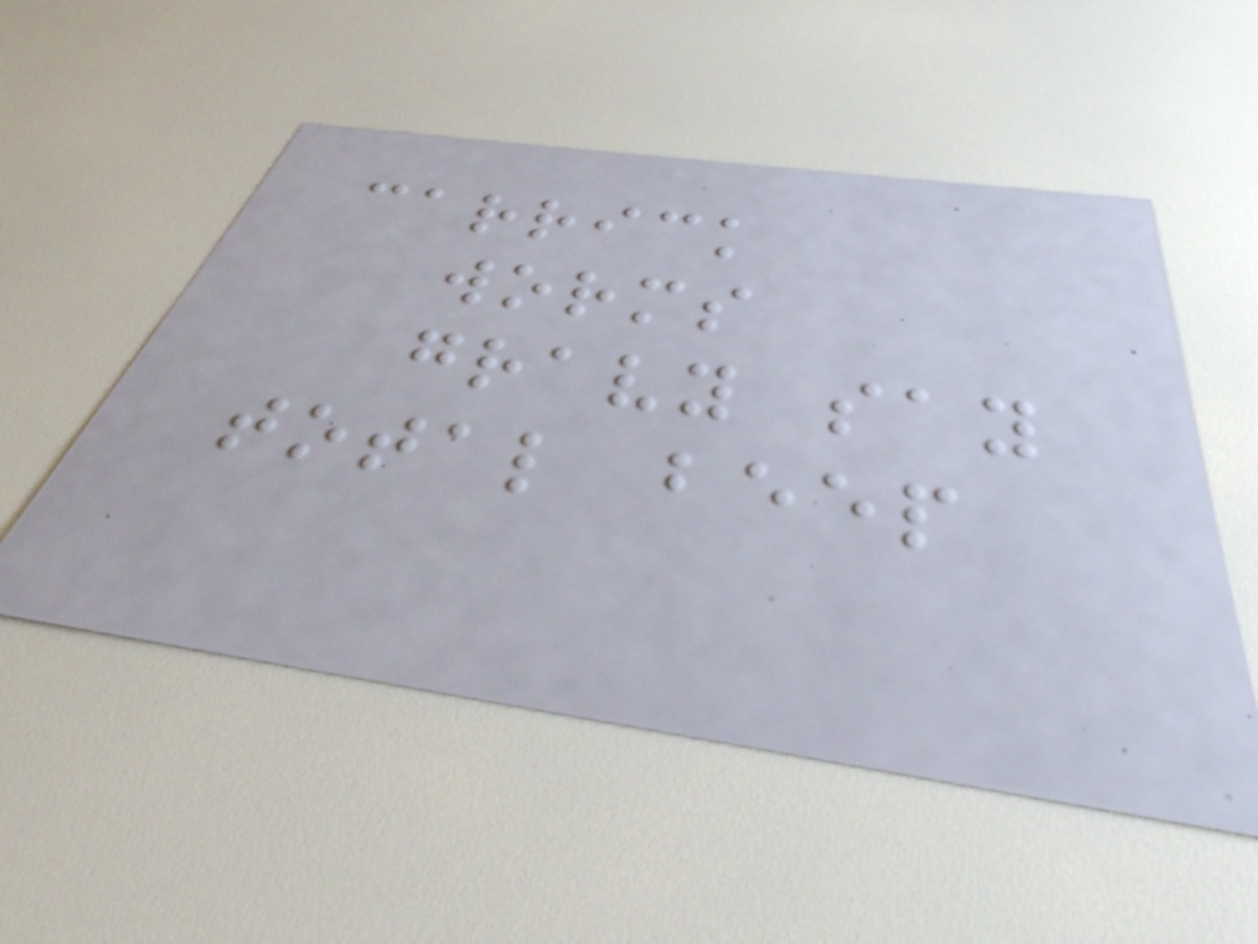carrick
worms
gravy say
total beep
